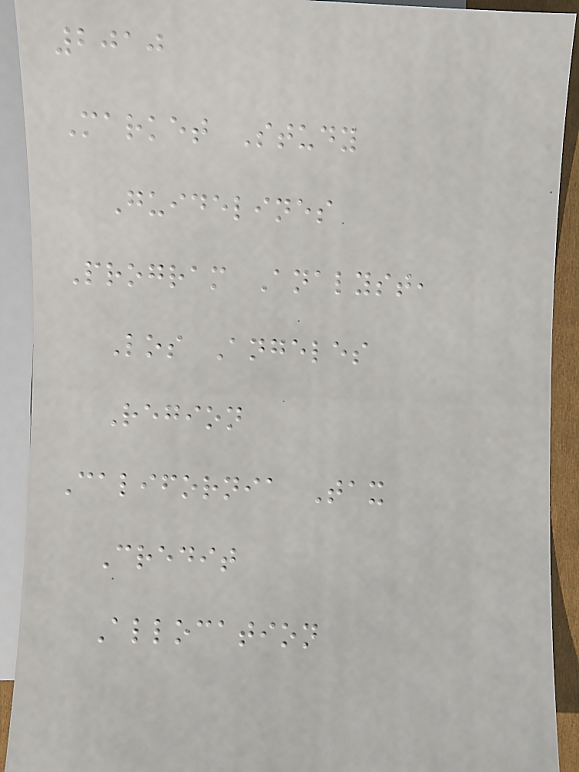2010
Market Study
Guidelines
Program Analyst,
Los Angeles
Region
California Tax
Credit
Allocation
